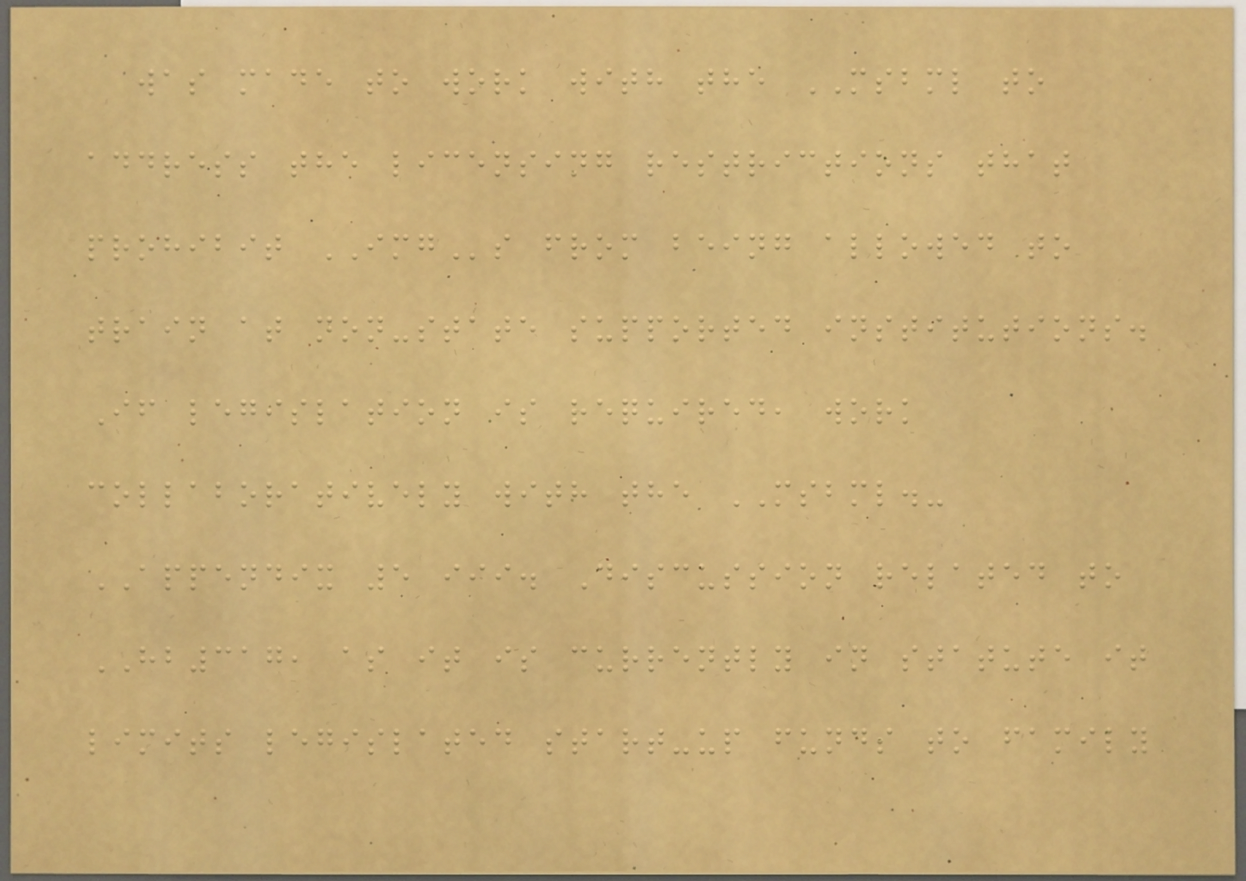was made to work with the MSBML to
address the licensing restrictions that
prohibit IMGs from being allowed to
train at non-state supported institutions.
If legislation is required, work
collaboratively with the MSBML.-
APPENDIX 5 iii. Discussion related to
HB317, as it is currently in statute it
limits legislated start-up funds to family
